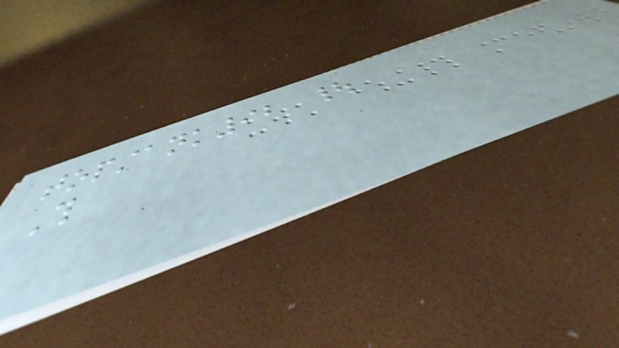topstank92 |
This
